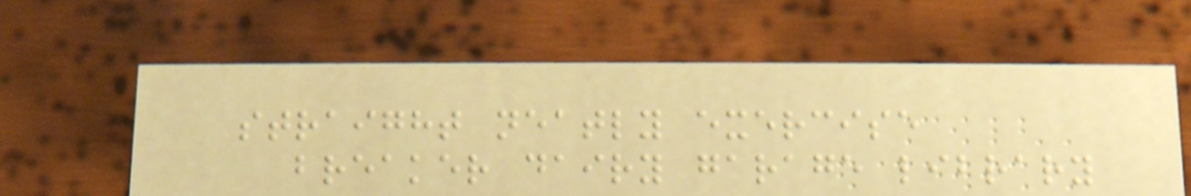straight neatly exercise
breaker dairy garage library
